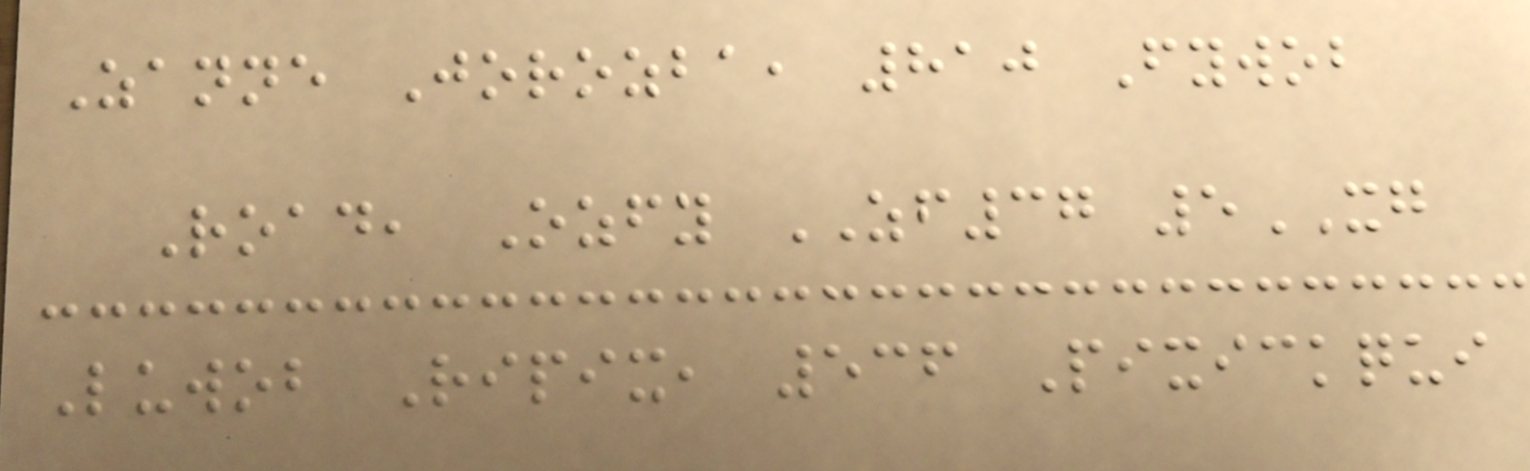Zanne Jorozba, 810 Fywob
Road, Ozfy ZF37 5XG
Luwob Ripix, 536 Pixickqui
